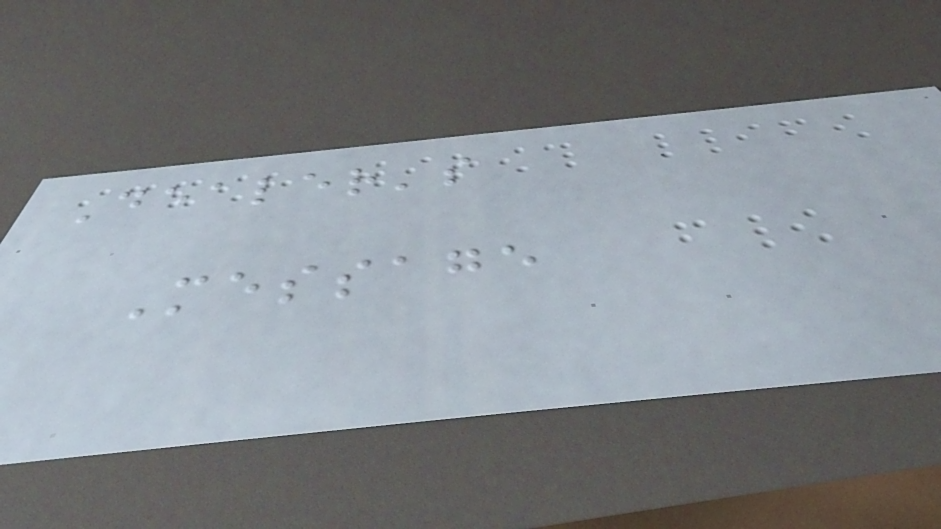Dealer's
Message
